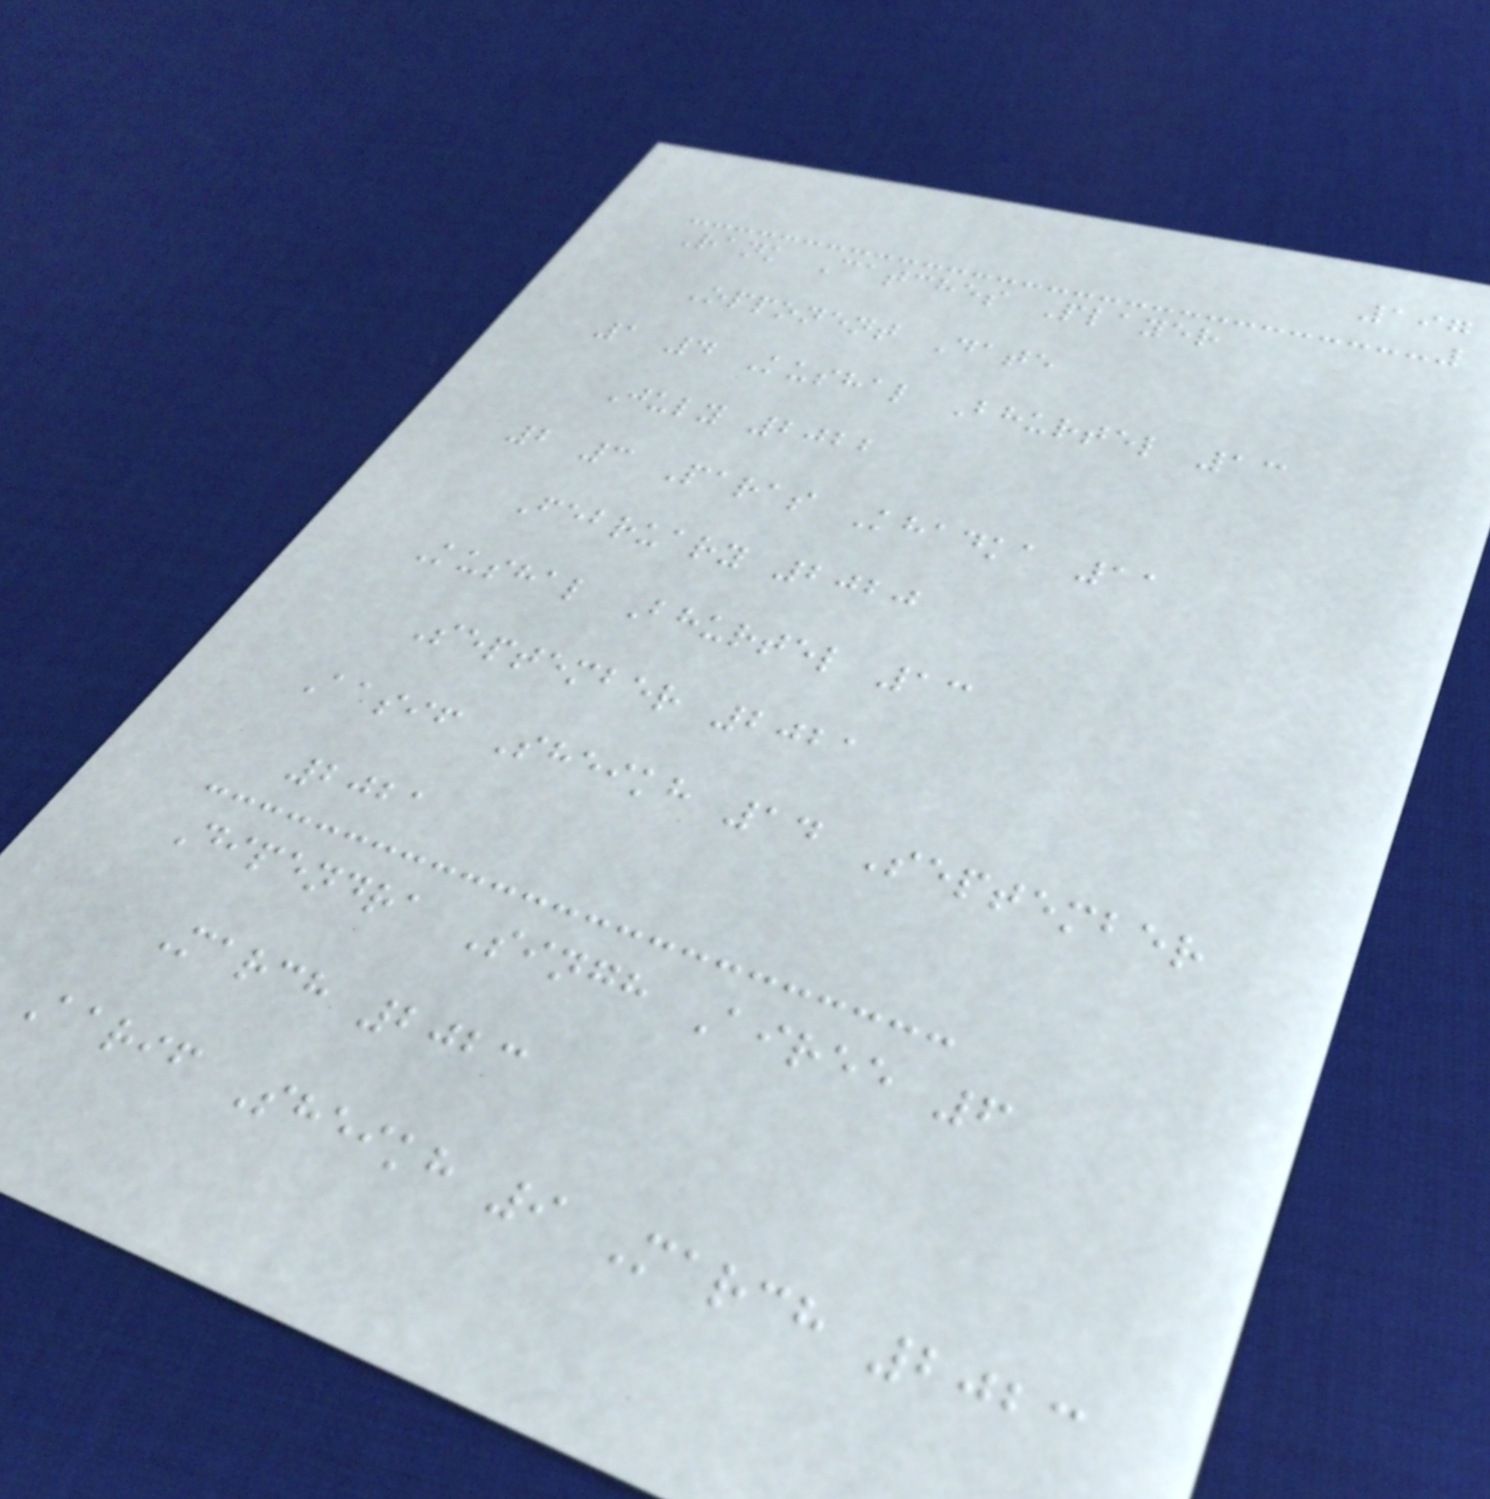197
Rank Catches Player
Opponent Date
1 4 Kushal Bhurtel 13
July 2022
2 3 Paras Khadka 11
February 2020
Kushal Bhurtel 13
September 2021
Aasif Sheikh 14 September
2021
Dipendra Singh Airee 6
March 2023
Aarif Sheikh 9 March 2023
